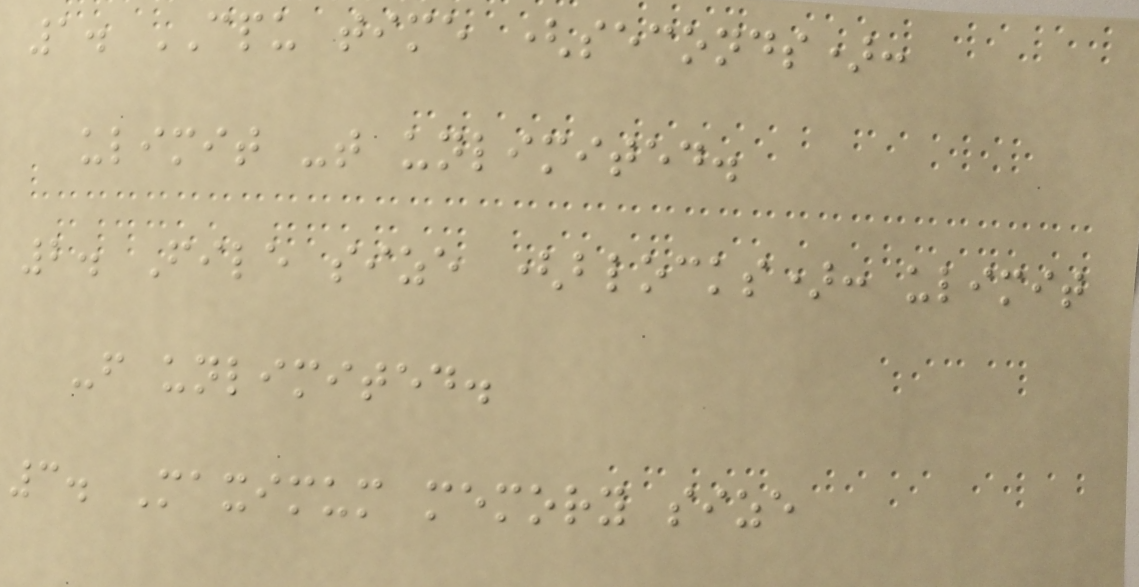1. CPU time (seconds):
ulimit -t unlimited.
2. File size (blocks): ulimit
-f unlimited.
3. Maximum memory size
